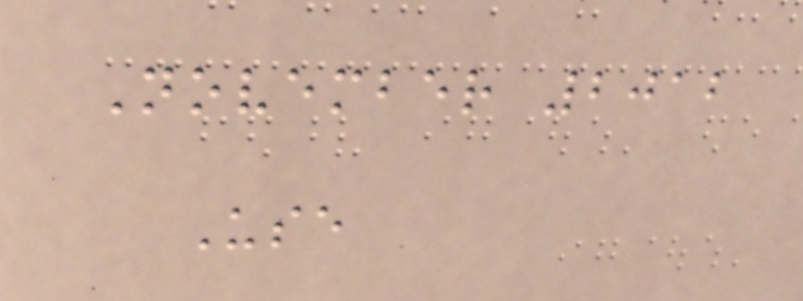November 2012
Use
